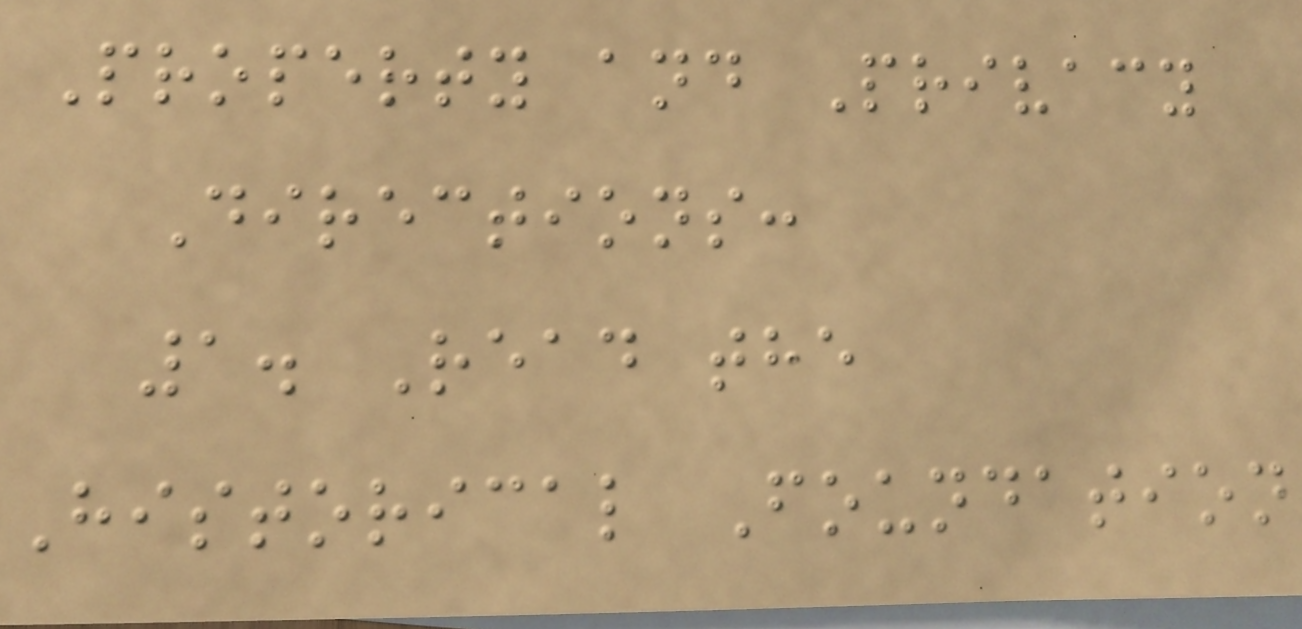Property and Privacy
Directions:
1. Read the
Historical Foundation
